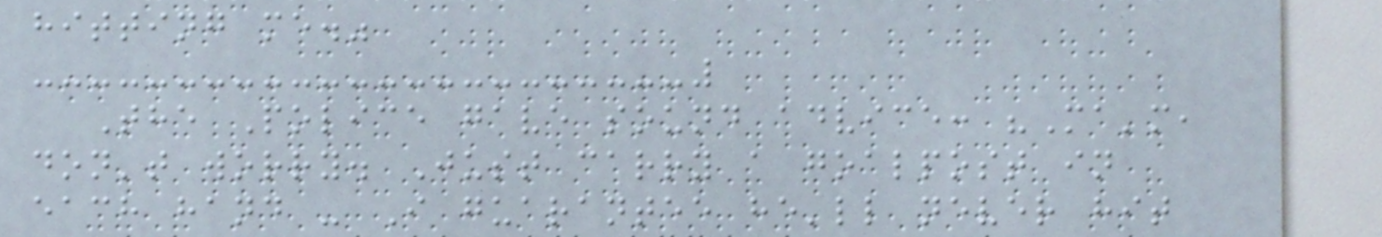hitting me."
The Police gave sound advice: "Ma'm,
don't worry. Just carry a goalpost in
each hand - I guarantee he'll never hit
